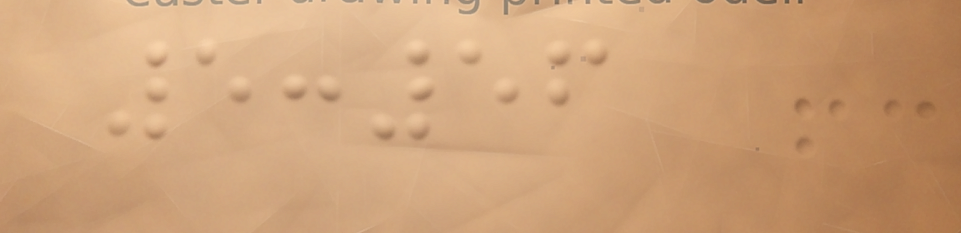5:56
